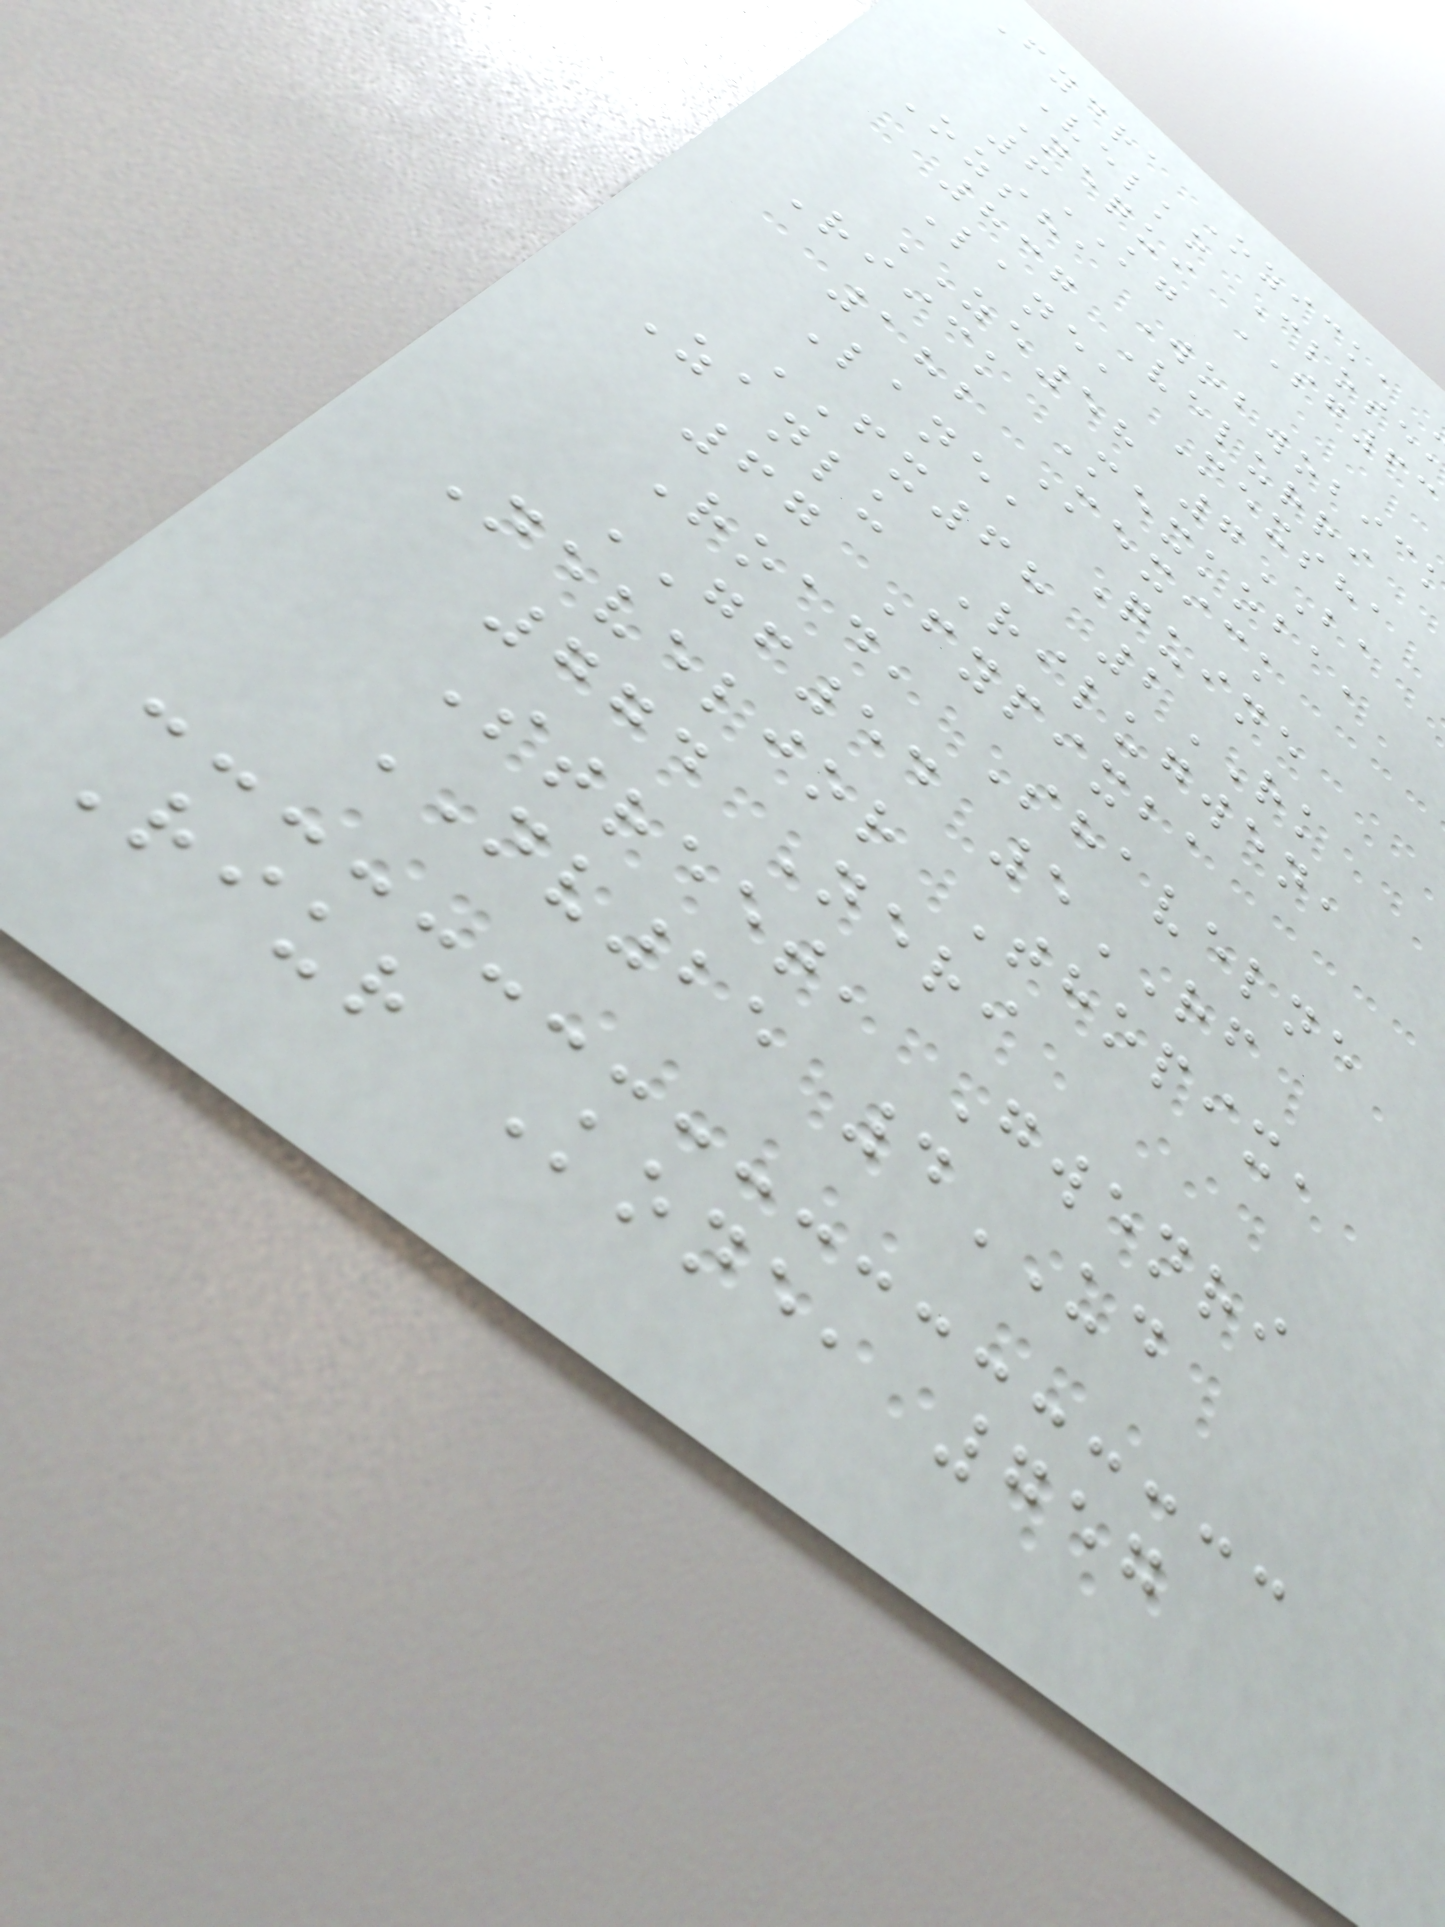Fydra Ozick,
Velko Close
Nequi SG63
6KG
Ozsha Wobwobic
837 Velurri
Lane, Mexsha
ZE58 7BA
Riick Mexkoba,
182 Mexick
Lane, Quine
FX68 2RK
Zanlu Rilugwen,
67 Fypixba
Road, Shavelne
GF54 5RF
Neveljor Thopix,
774 Neri
Street, Gwenri
NV25 4UD
Riur Kone, 757
